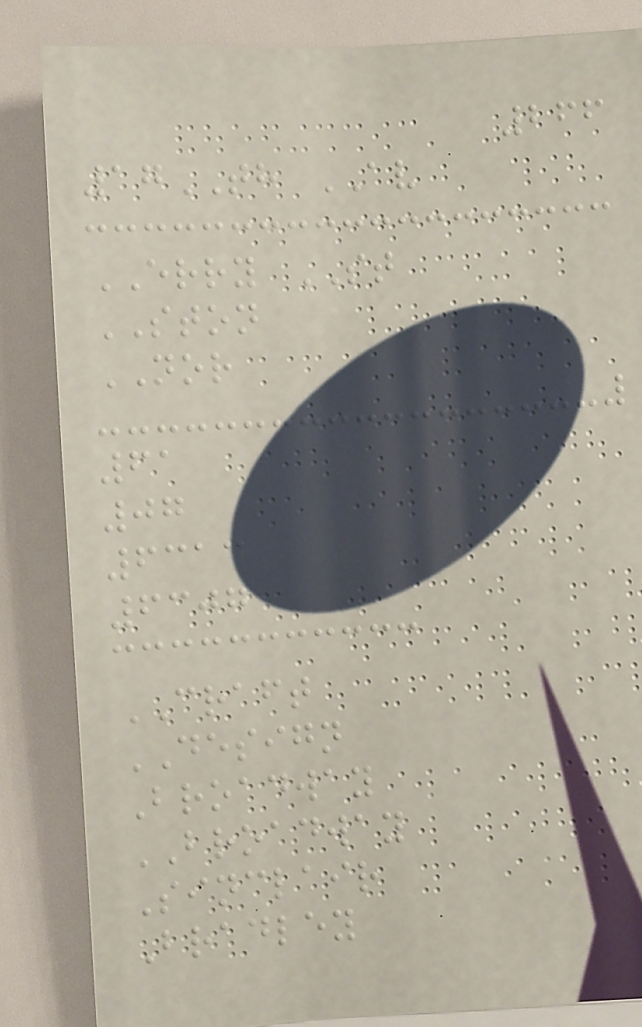266
17TH AV
ERRY ST
STON
NOR
61
07
6313
6307
CRAFT
DESIGN
Broadway
BROADWAY
Sinclair
Bradley
